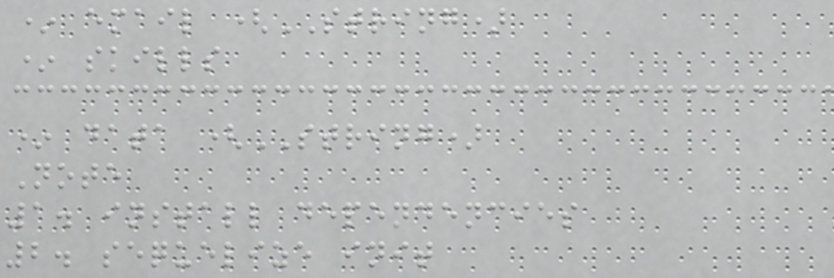* email (STRING)
* skills
* data (STRING)
Note
1. install dependencies
2. sequelize init
